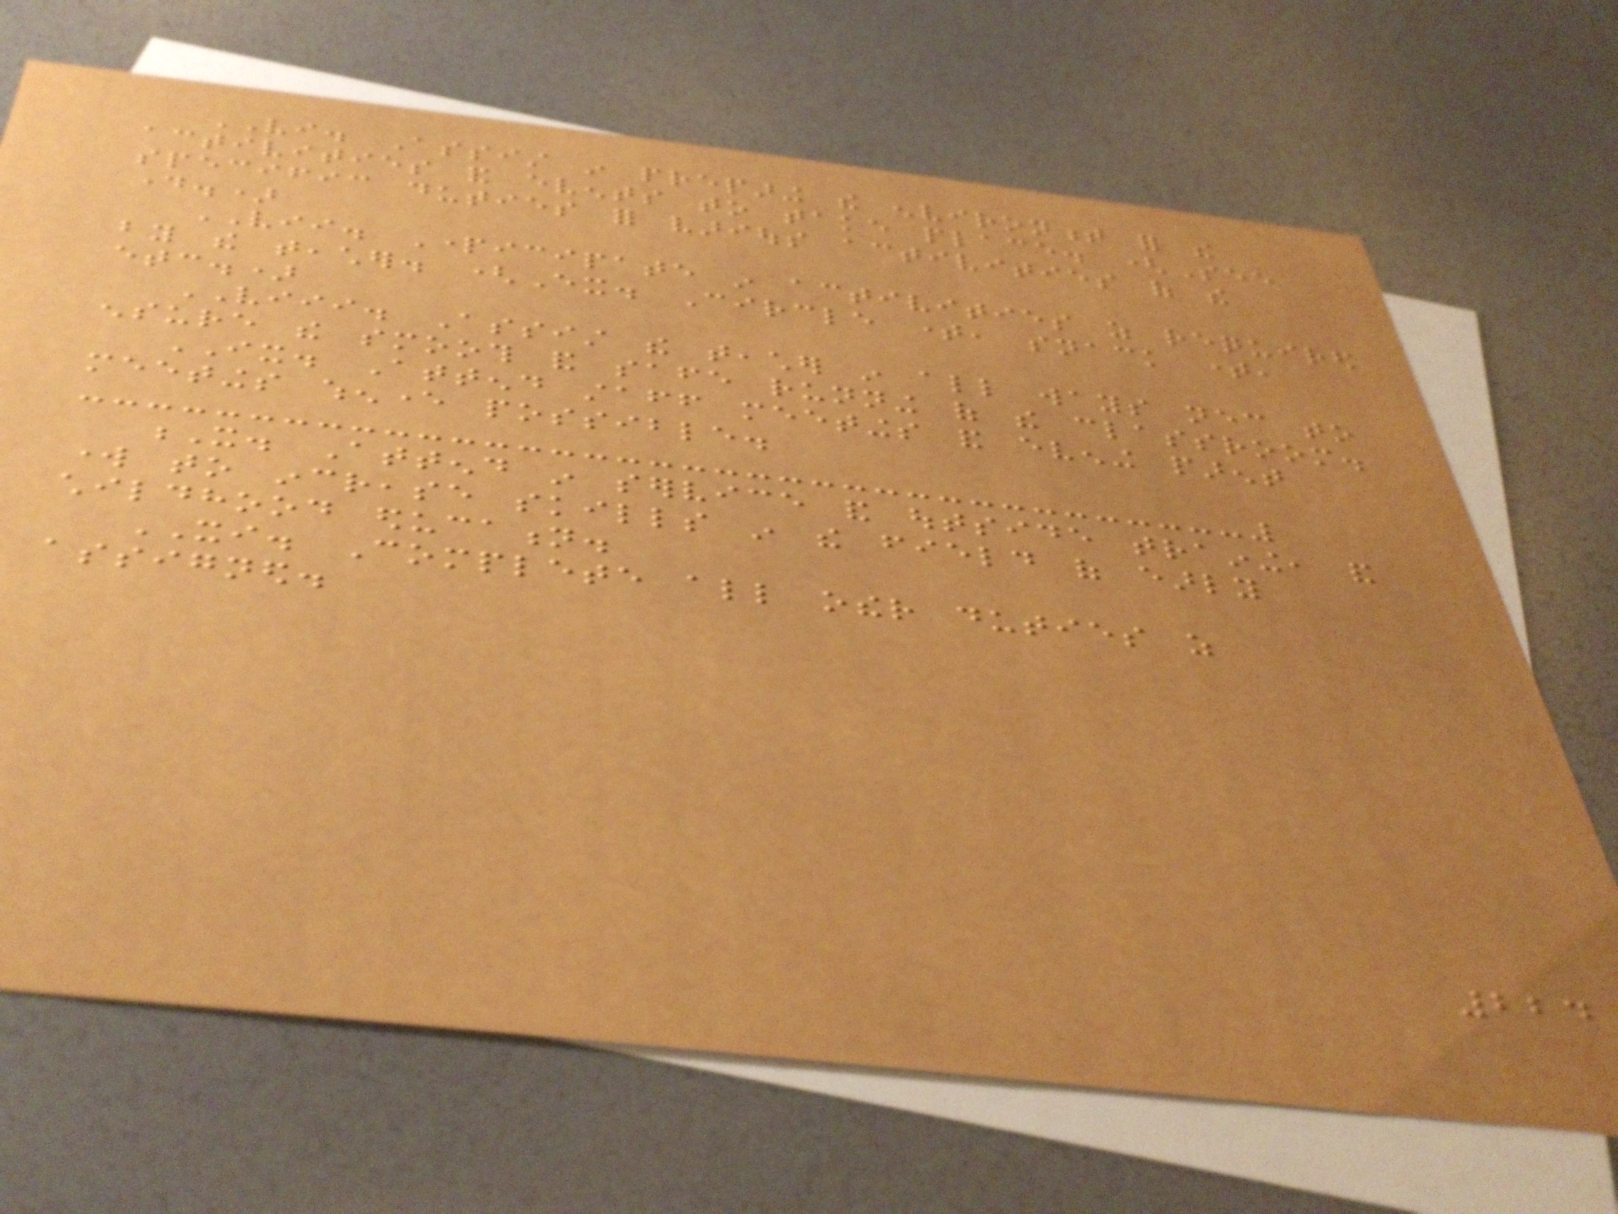VI. Assist in preparing the environment for the
activities and events to take place. (See
specific duties for various activities of the
day.)
VII. Participate in activities as required
by the teacher. (Ex. Circle time, snack time,
etc.)
VIII. Assist the teacher in all ways necessary to
ensure the smooth and safe running of the classroom.
IX. Attend staff meetings and evening parent
meetings whenever possible.
X. Attend in service and outside training, and
work to increase skills in the field of early
childhood education.
XI. Complete all other duties as
assigned.
224
